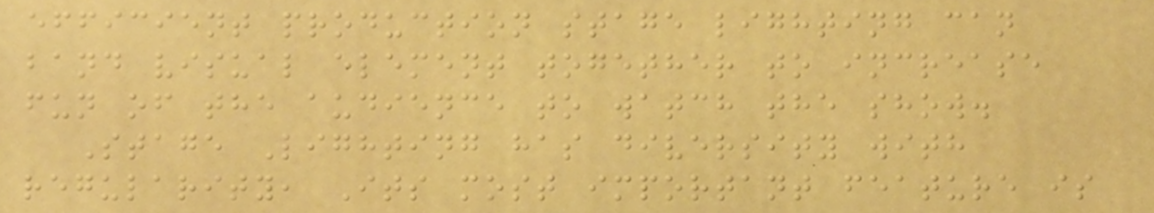efficient production stage lighting can
band visual element together to increase
fun of the audience to watch the show.
Stage Lighting has diversity with
regularity, Its most important feature is
